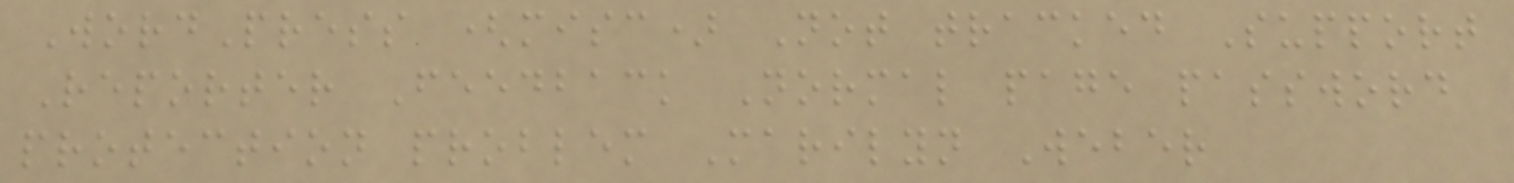WordPress (misc) Not tracked Support
Reporter Feedback Normal page password
protection problem Marilyn Weber
